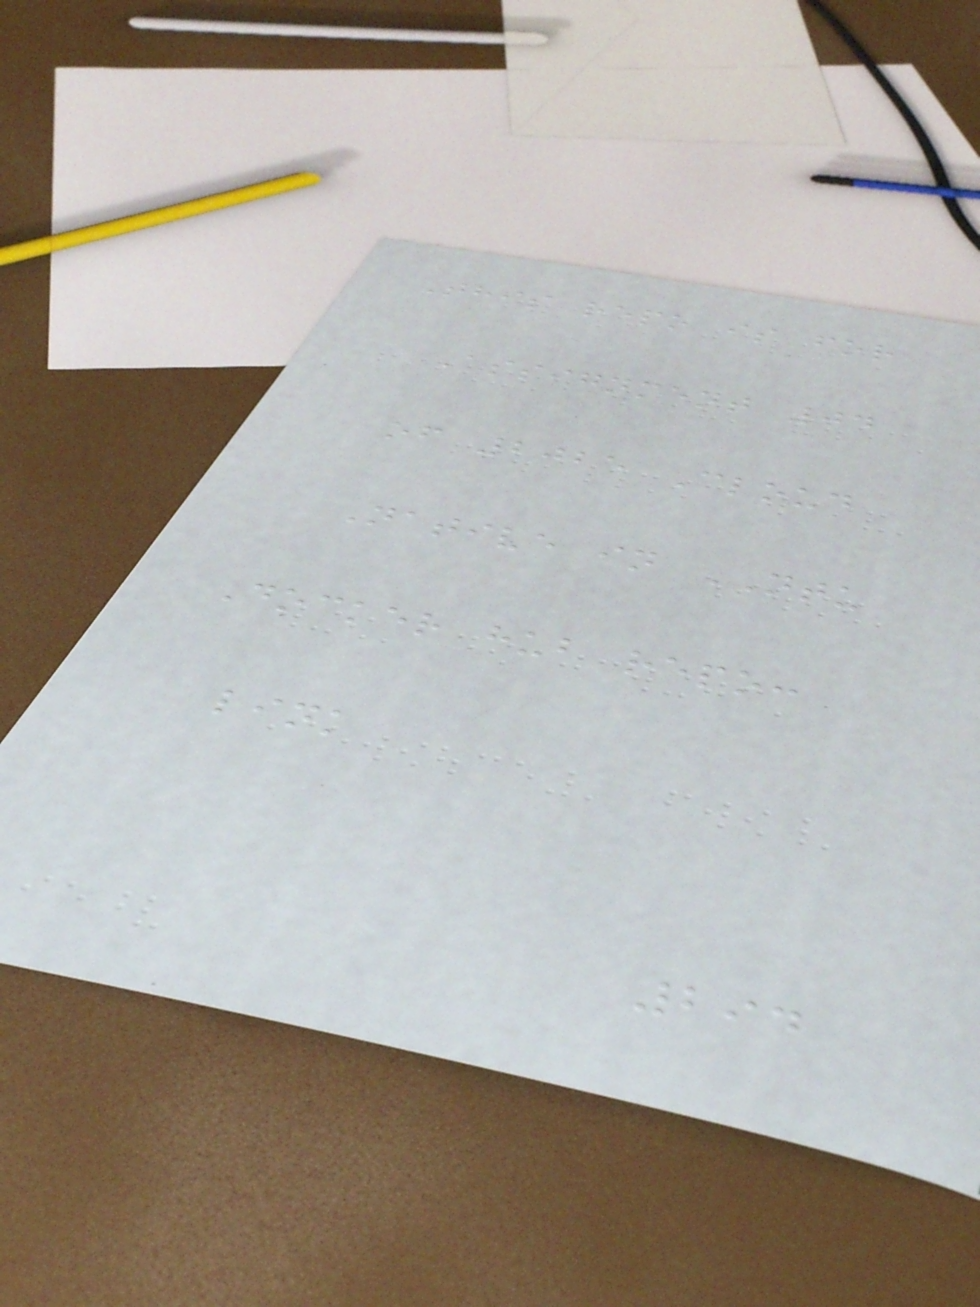This repo is for
Assignment 04
of 2025 Cloud
Native in NTU
Docker hub repo:
link
294
